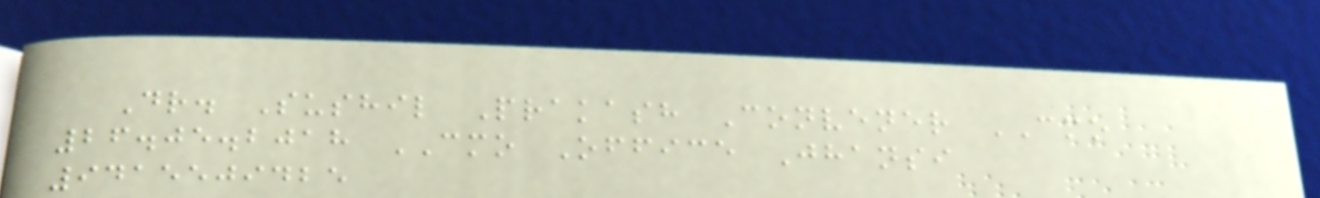Dr. Sushil Prakash Convener CMO
26.05.2018 CMO Office Jhansi
9415509425
